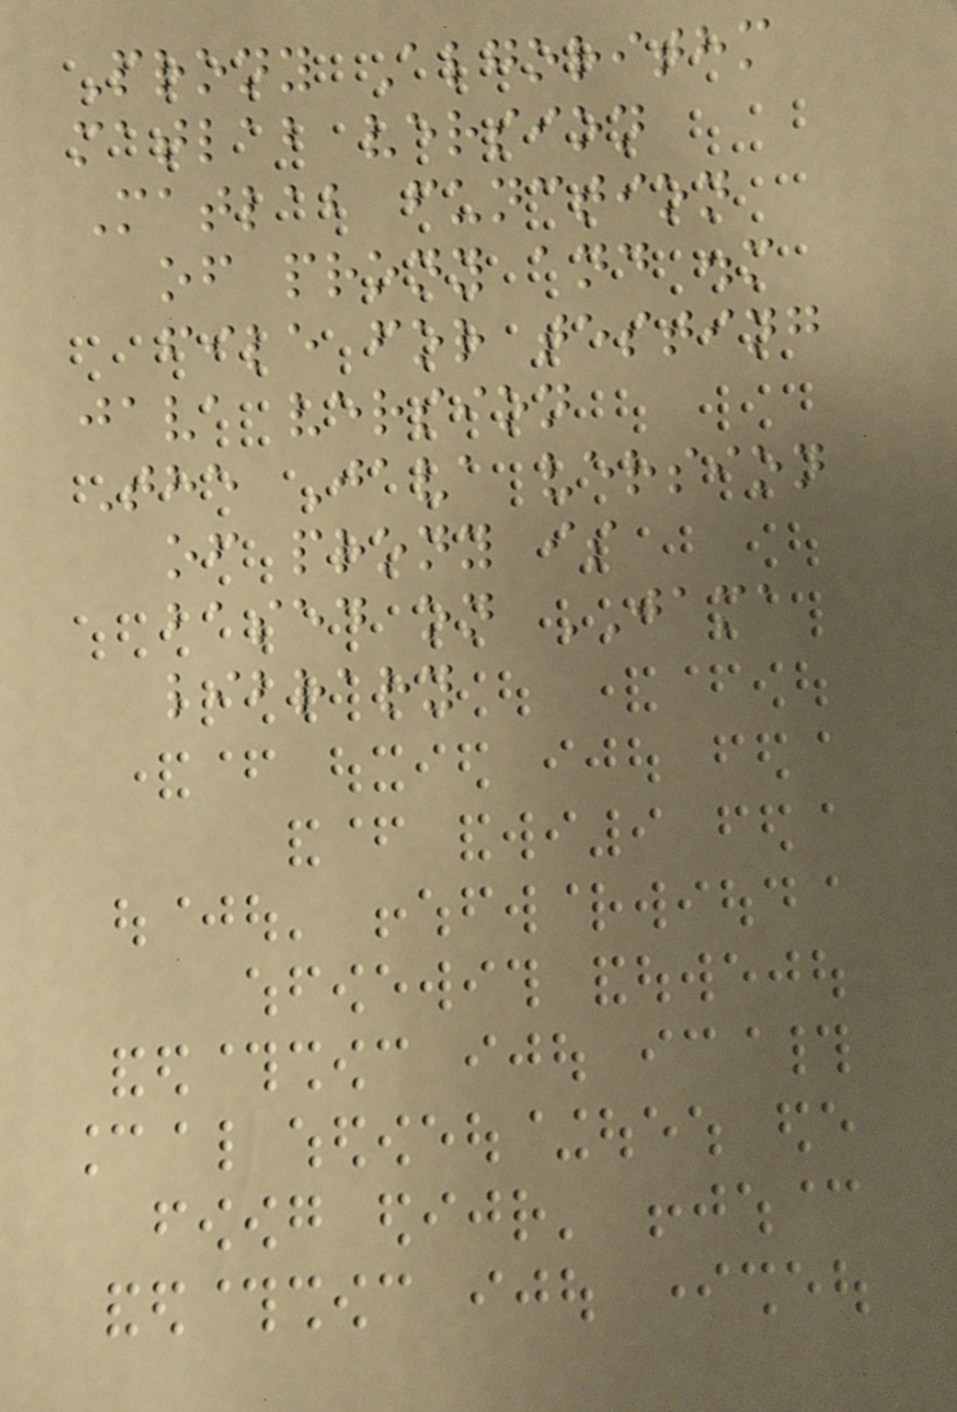Prony Algorithm
matlab version
Matlab function
of prony and .m
file for testing
java version
The Java version
of prony is
based on JAMA
library
